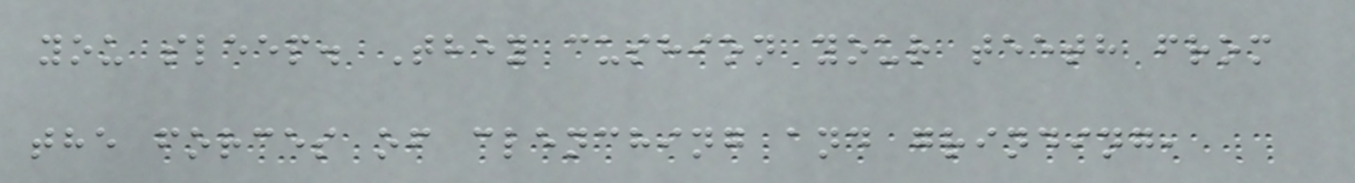you sleep. They cushion your teeth from
the forces of clenching and grinding,
